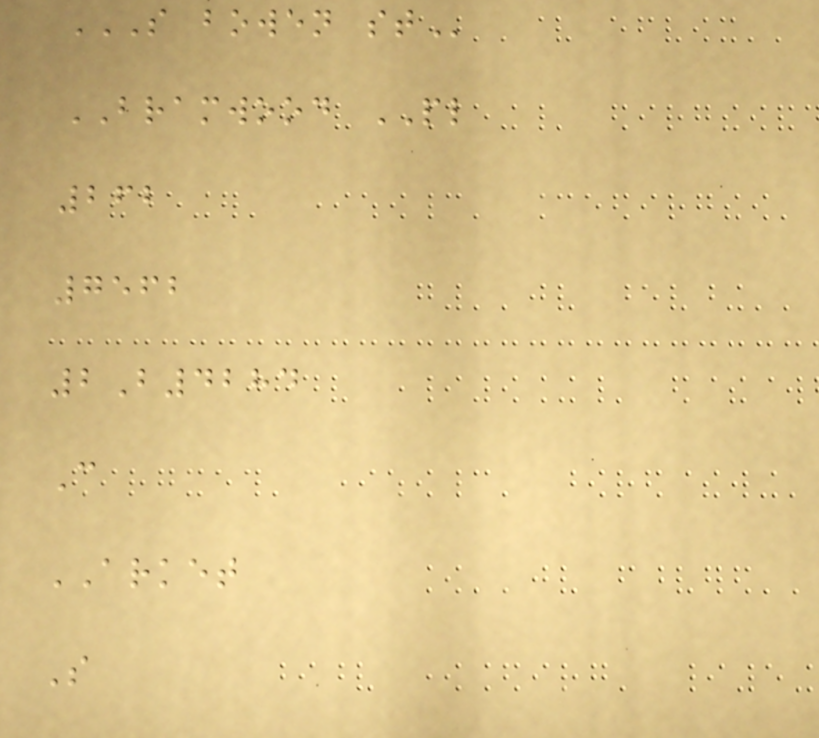S BOWEN ST
BRAMWOOD PL
262
7562
2B4284
C
ARKET
S
